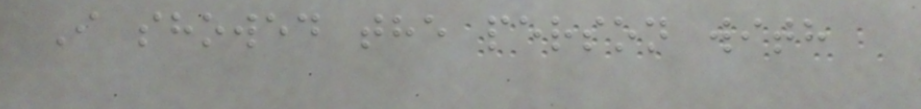I showed the person with
